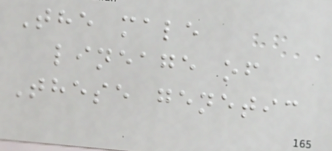The male
lineage of
These genetic
